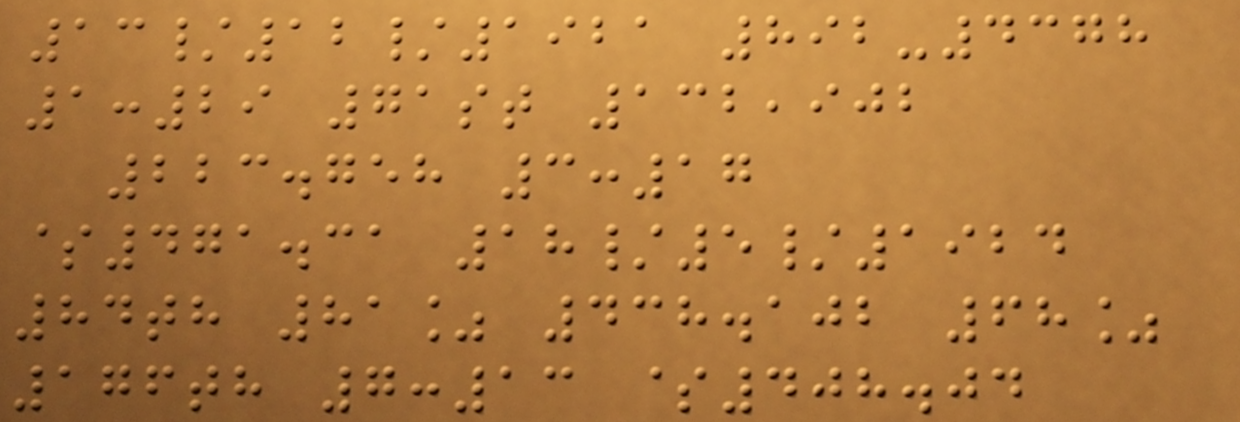13/12/1921 892-4378
1:29 71st 132,902
223.758 3:17
$471.31 18/5/1924
84th 81% 438.102 68%
176th 7:13 $408.04
